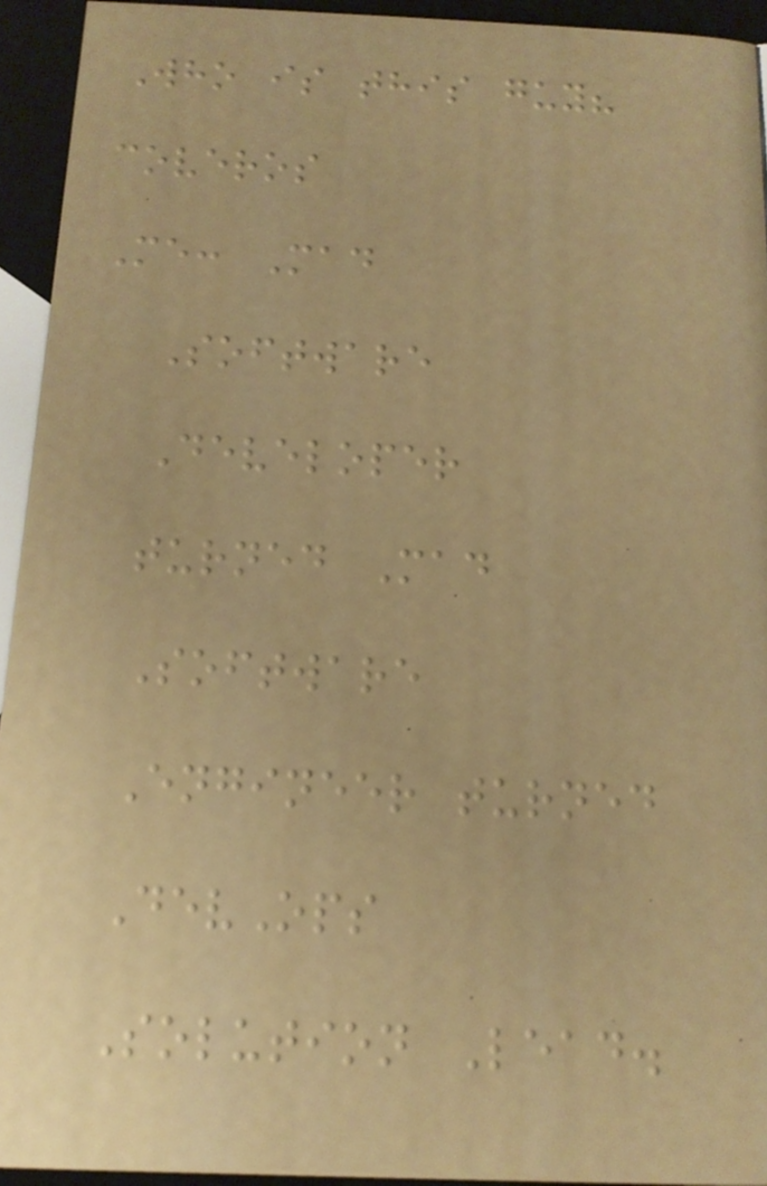Who is this guy?
coveros
Me: Mad
Software
Developer
turned Mad
Software
Engineer turned
DevOps
Solution Lead.
